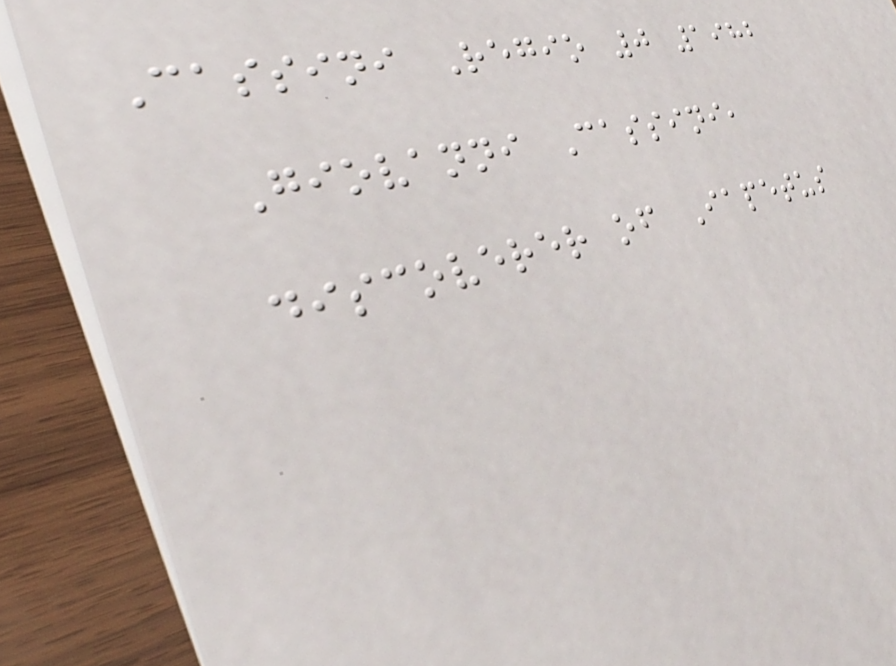Cassini Regio 0 1982
Giovanni Cassini,
discoverer of Iapetus
